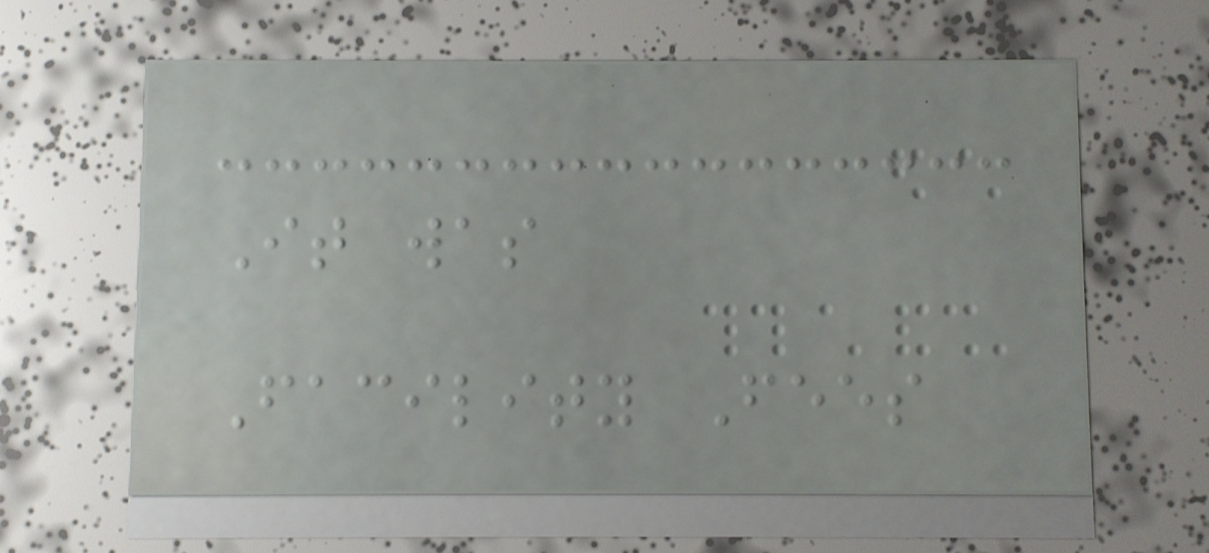It was
Facility Fees
